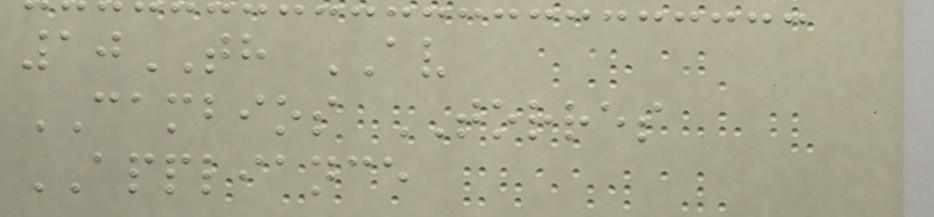10TH AV
CAMBIOS TORRES
APPLIANCE
